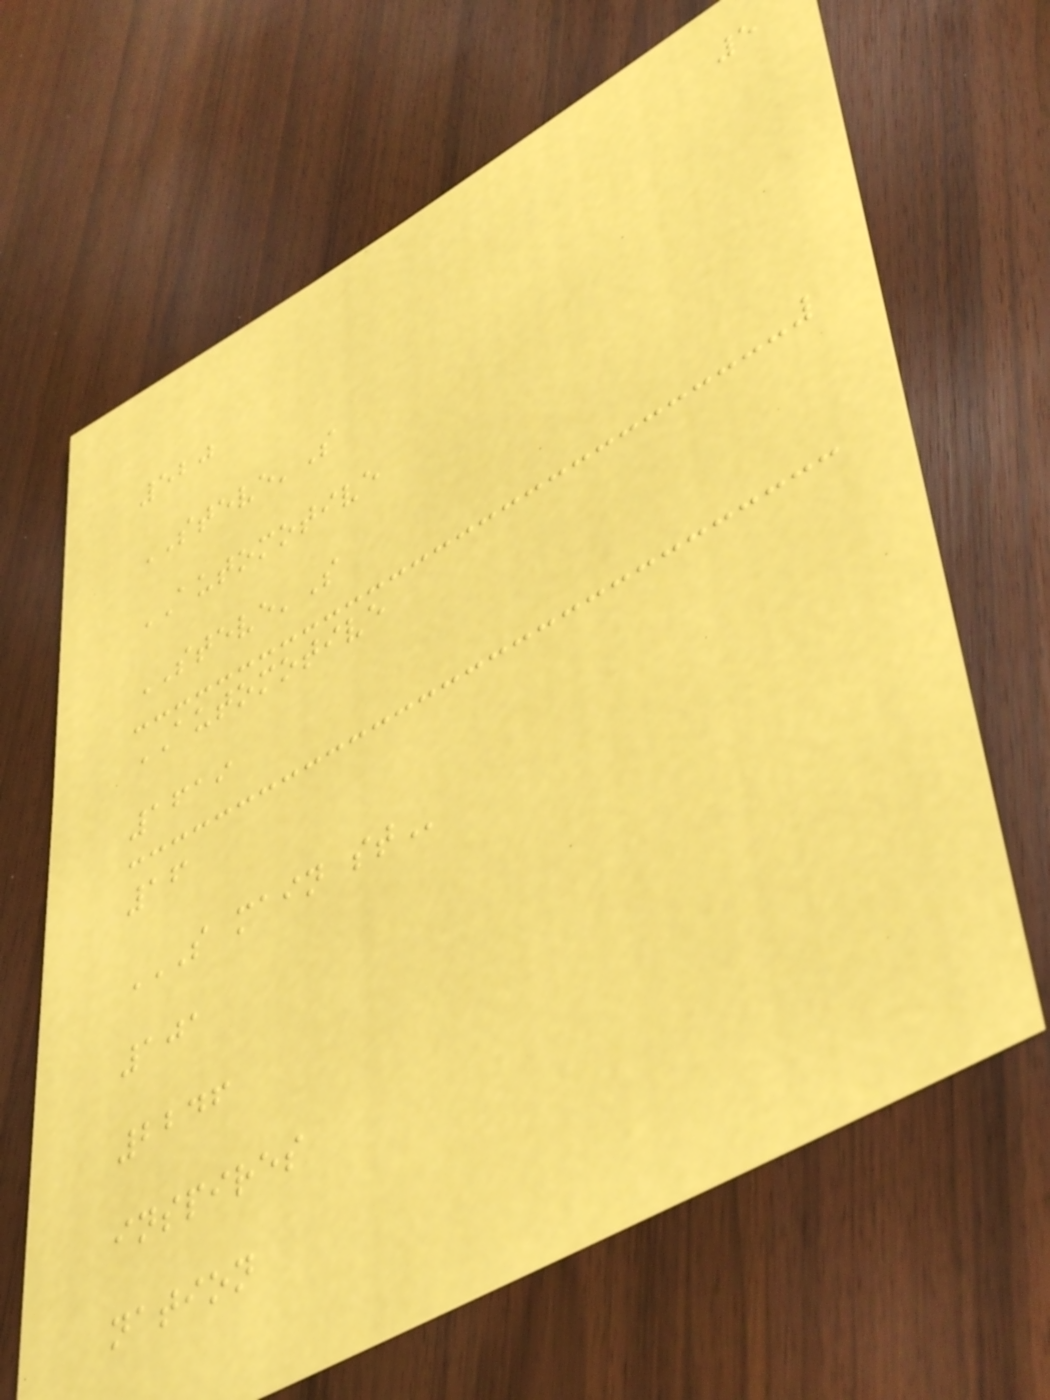5
520
STEVE'S
AUTOMOTIVE
STEVE'S
AUTOMOTIVE
1619
16
S MAIN ST
101
2246
inspires
nation
